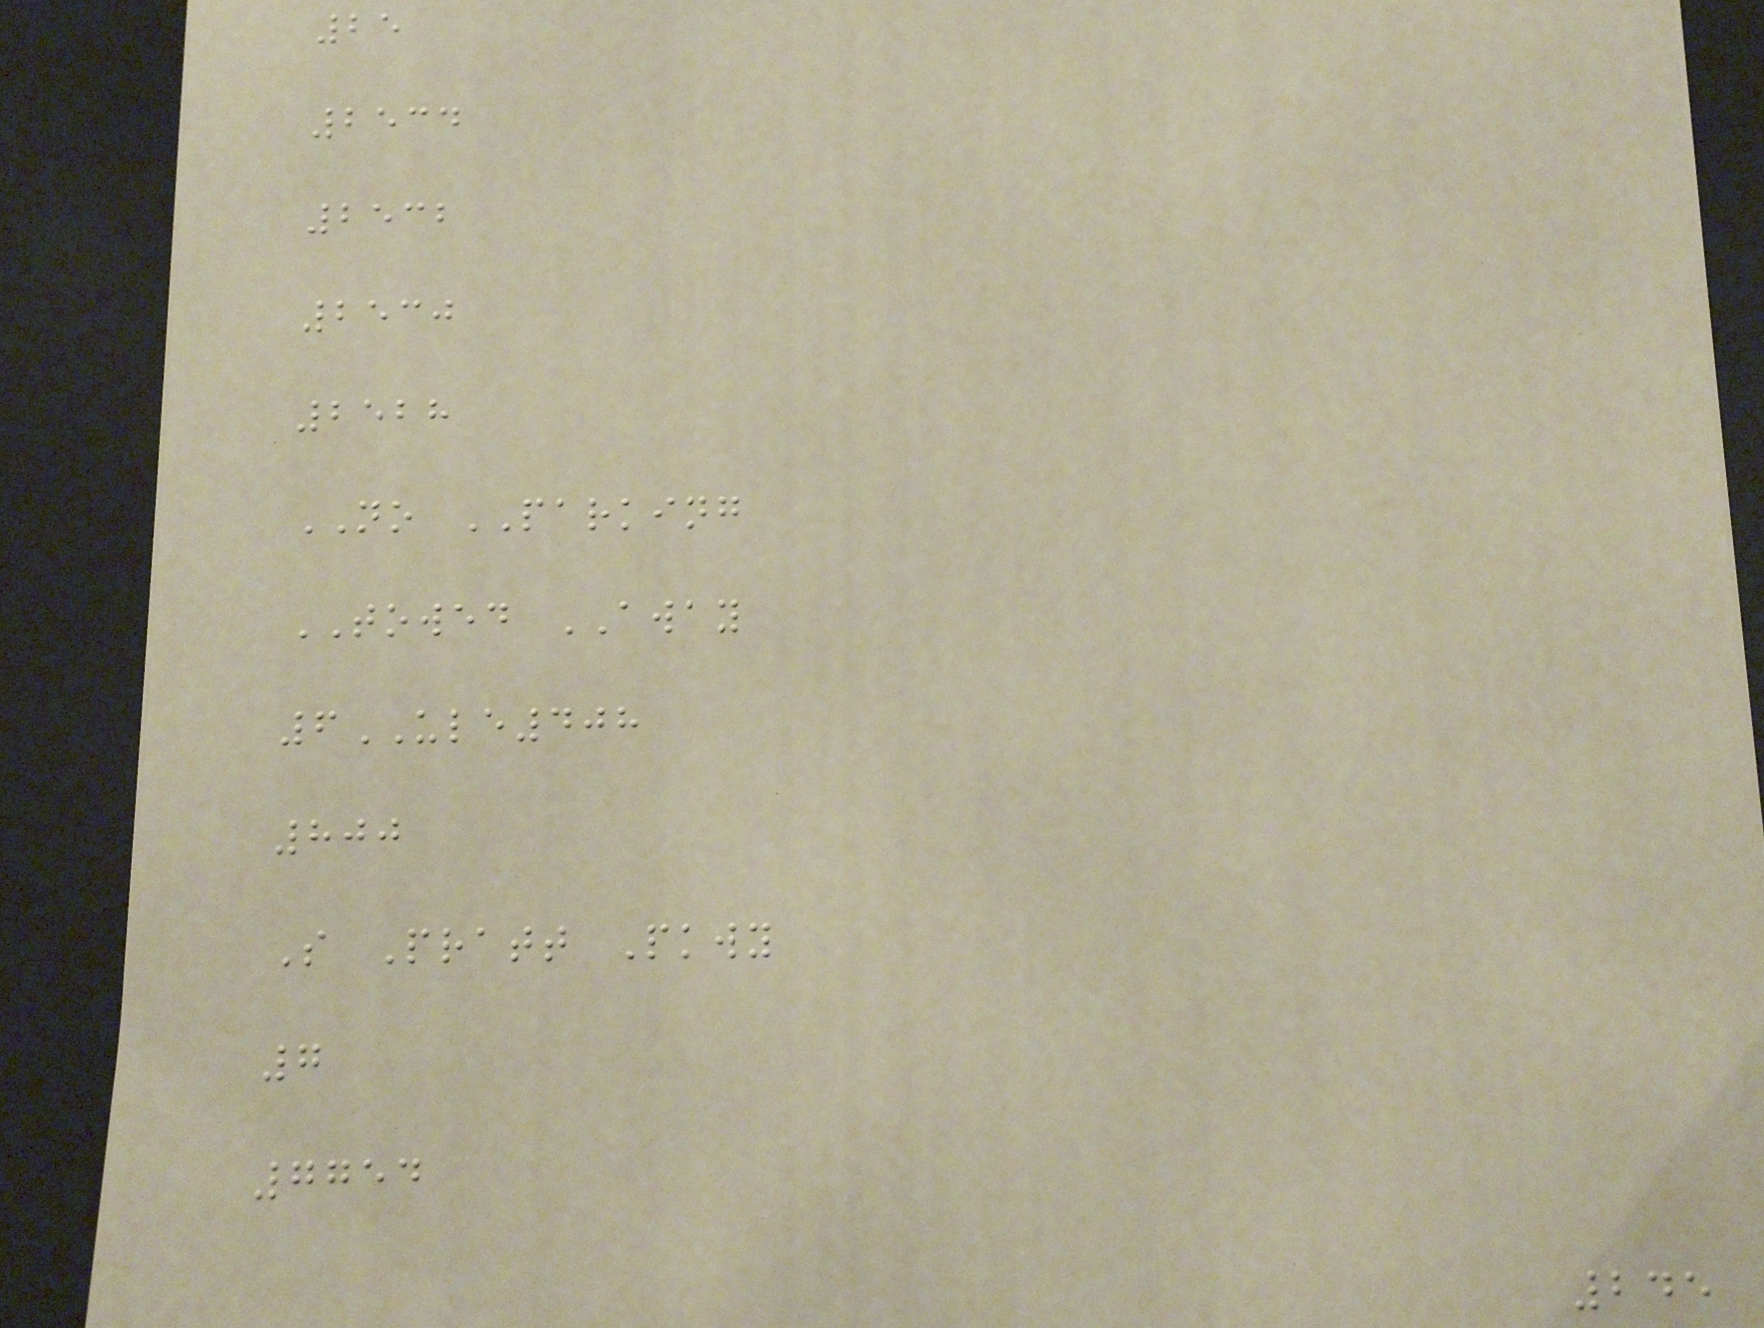25
2534
2532
2530
2528
NO PARKING
TOWED AWAY
6ULE408
800
S Pratt Pkwy
7
7754
245
